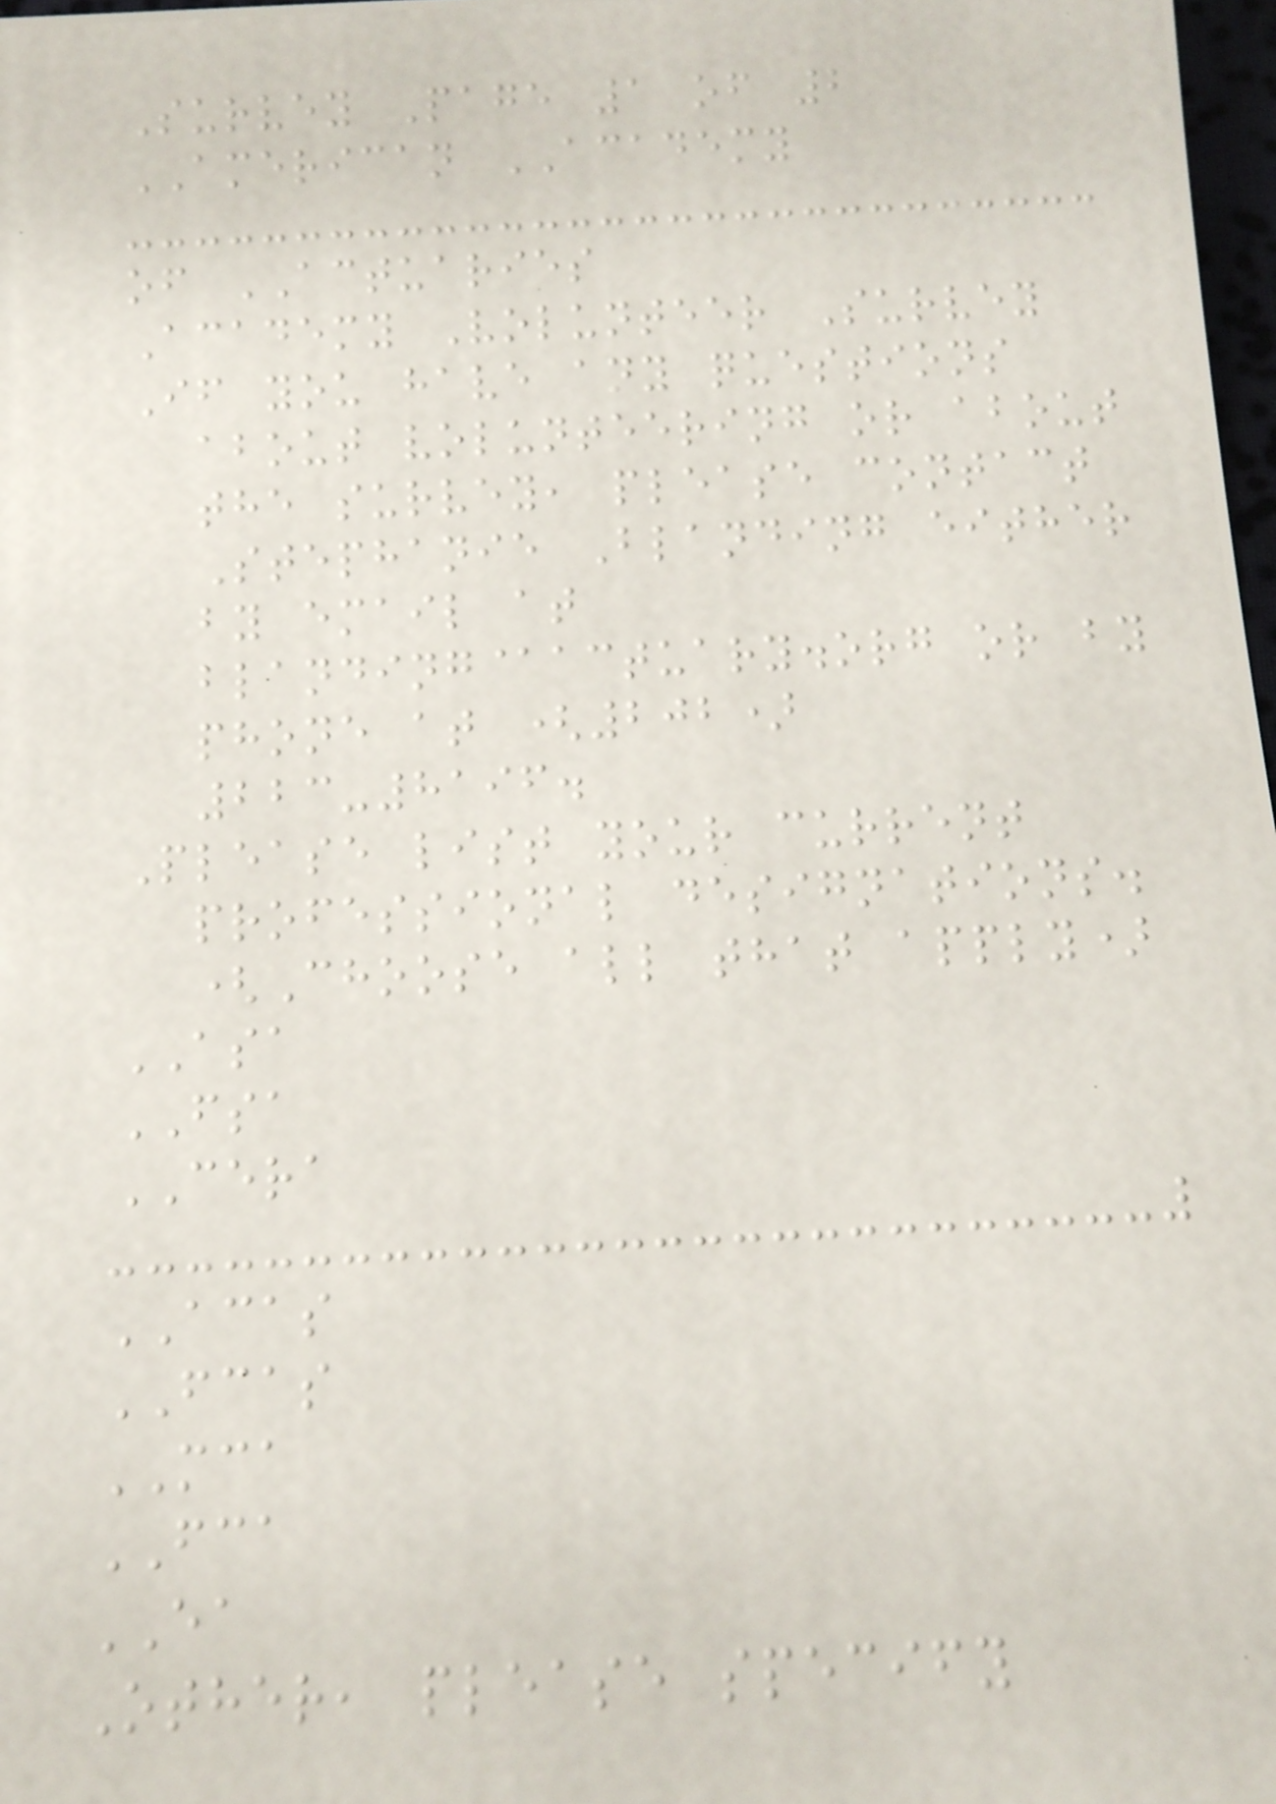Survey Page 1 of 2
AMERICAN ACADEMY
of ACTUARIES
Academy Volunteer Survey
If you have any questions
about volunteering or about
the survey, please contact
Stephanie Blanding either
by email at
blanding@actuary.org or by
phone at (202)
223-8196.
Please list your current
professional designations.
(Choose all that apply)
ASA
FSA
CERA
ACAS
FCAS
MCA
FCA
EA
Other, please specify
